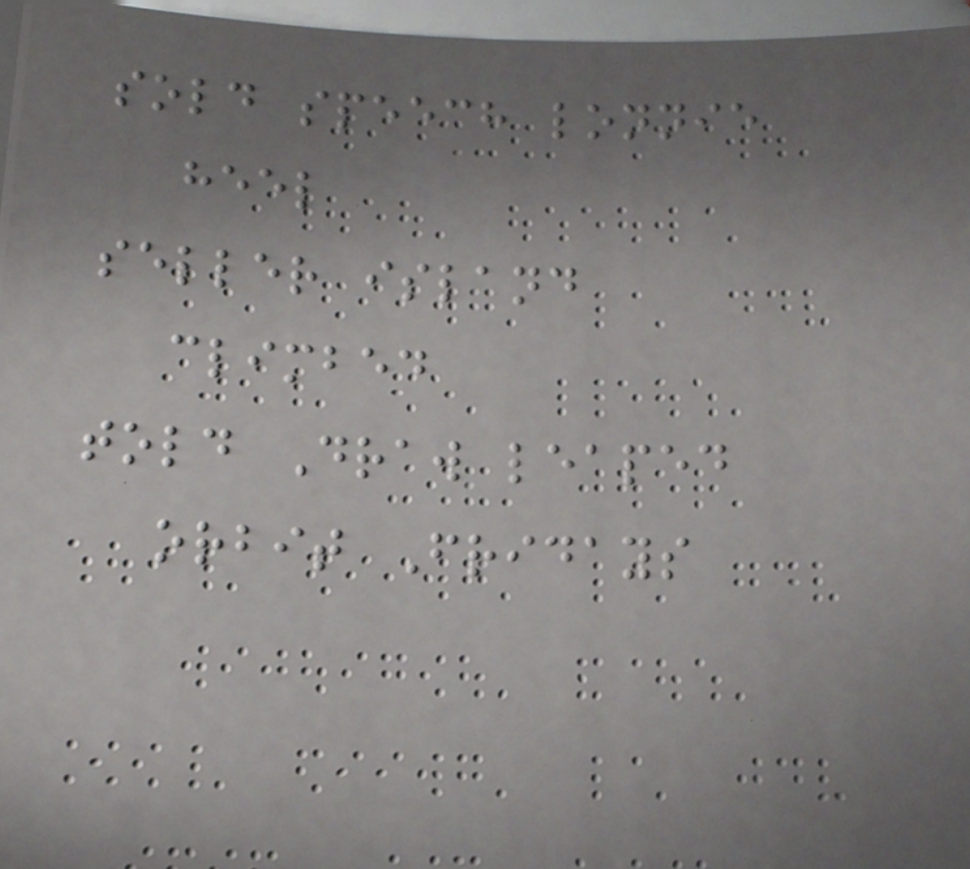sold speech lonnie
heel
seller island
climbed
told Draw leaped
orbit Fridays
